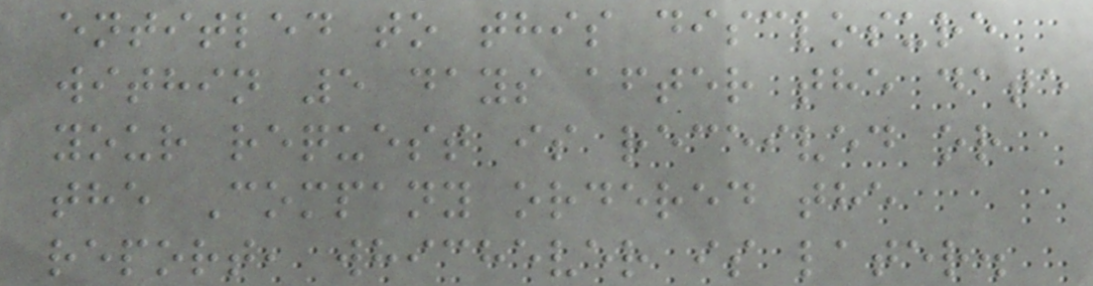entitled to this disclosure
within 5 days after the date
your request is received or
the Company ordered the
report, whichever is later.
